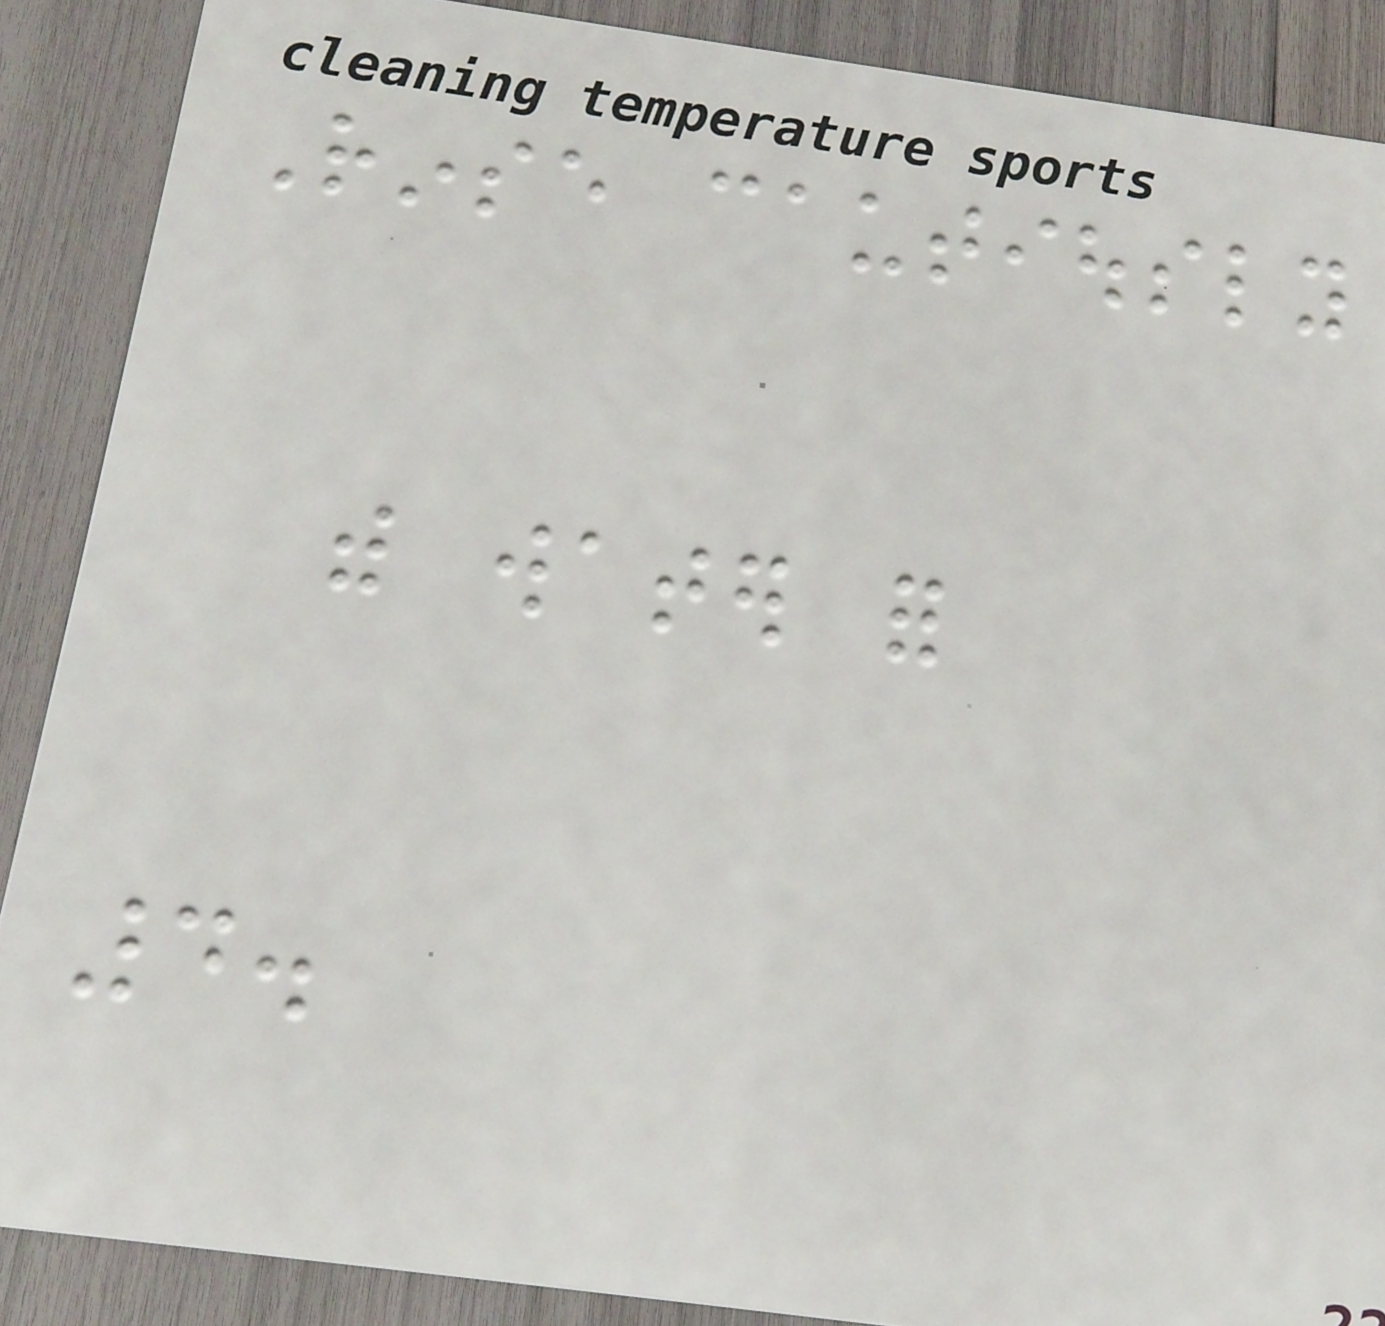Rinse cautiously
with water for
4.
